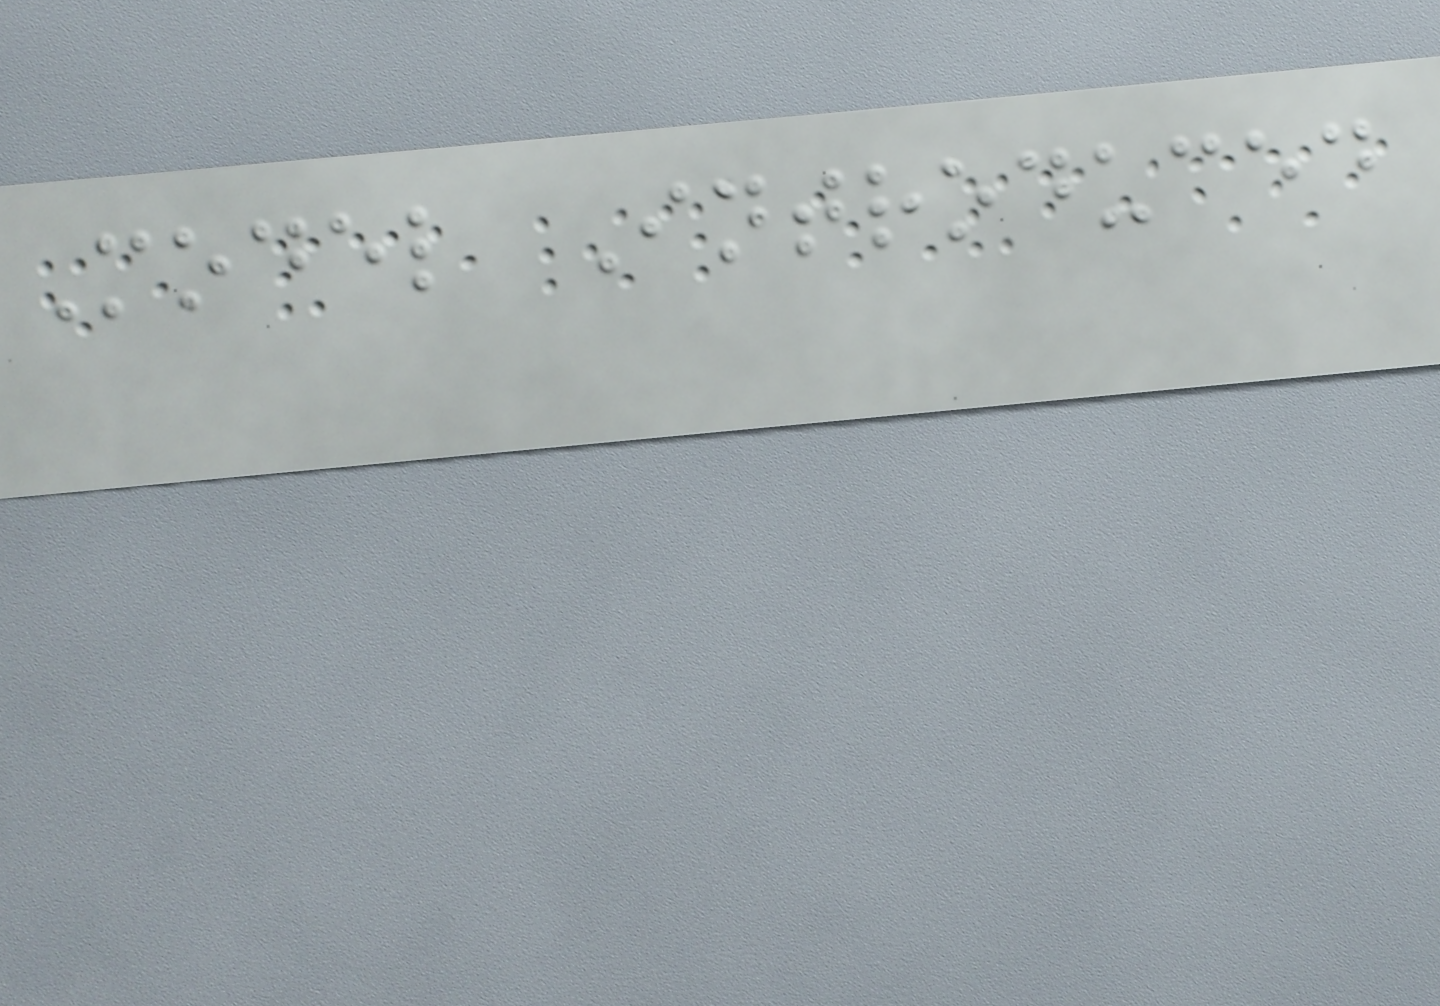Model Introduced
